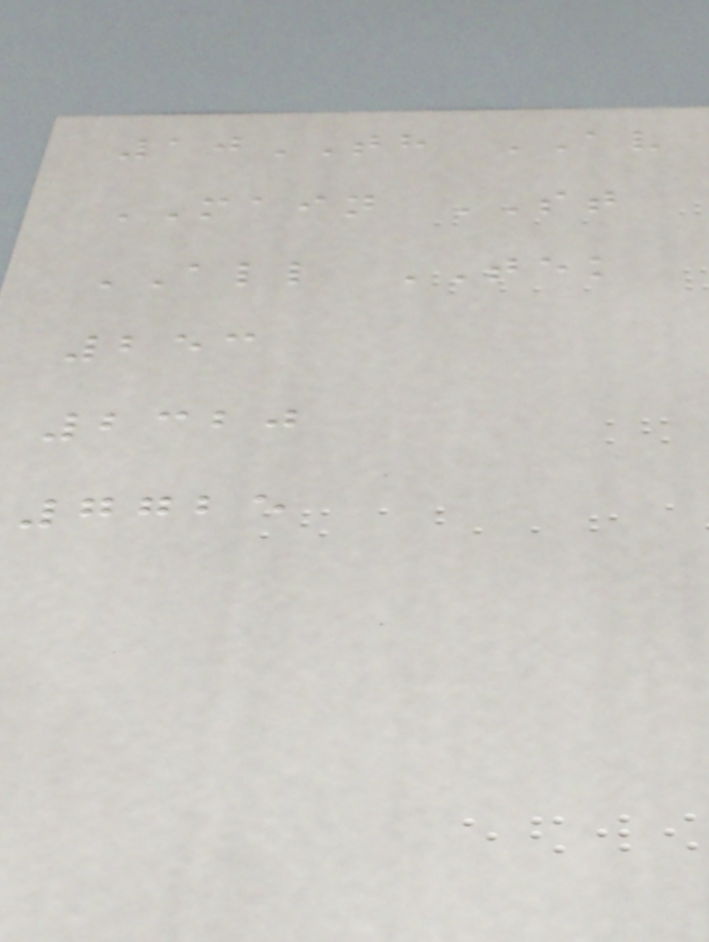10TH AV
MAIN ST
ALL TEK
253
2320
7725
